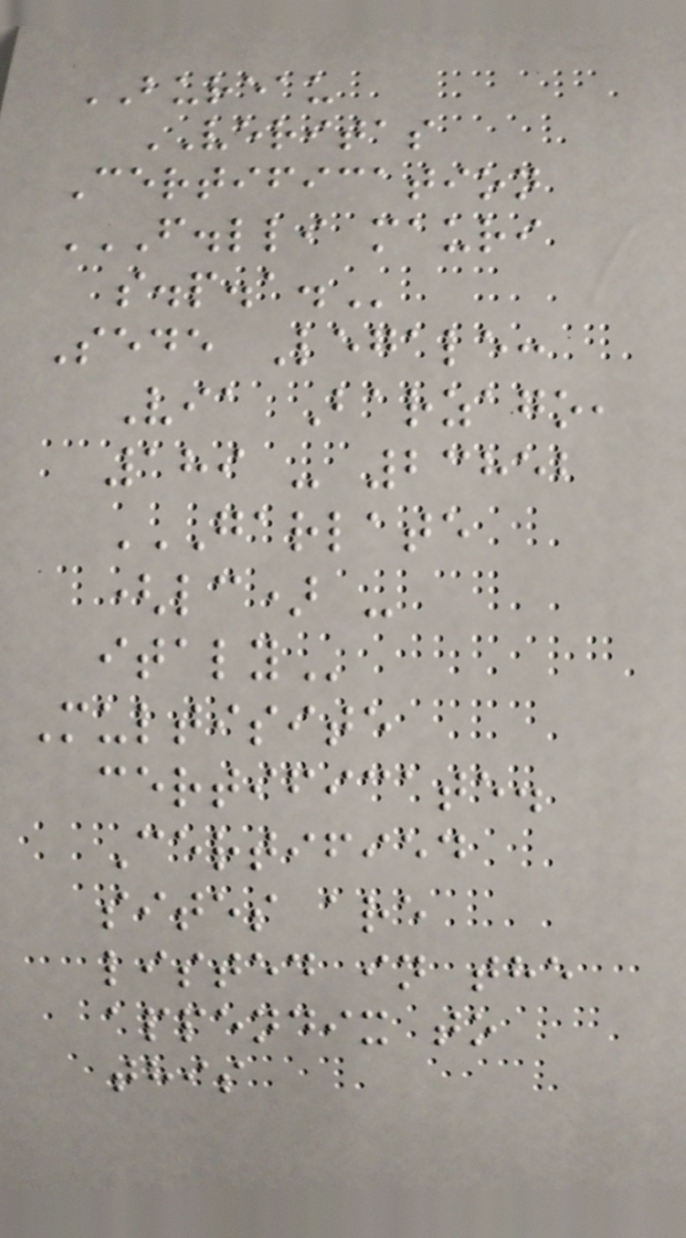BUREAU
VERITAS
Certification
F.LLI MAURI
S.P.A.
Sede Legale:
Via Barzago,
189 - 23852
GARLATE
(LC) -
ITALY
Multisite
certificate.
Certified
sites are
listed in the
appendix to
this
